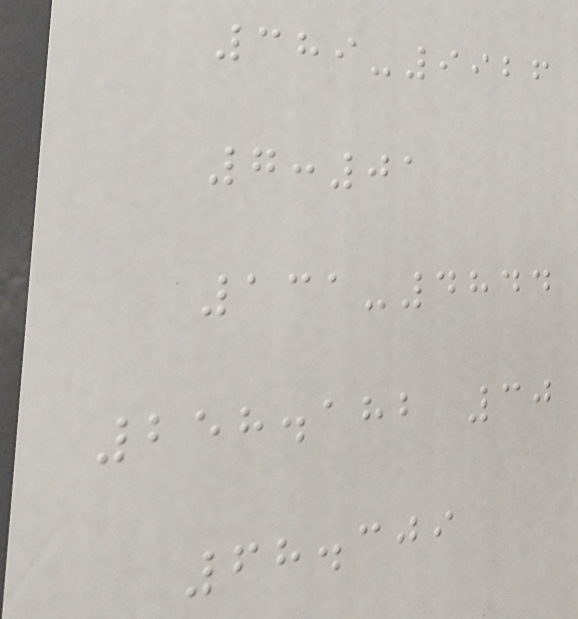389-9926
7:01
131-4844
258.182 30
68.309
